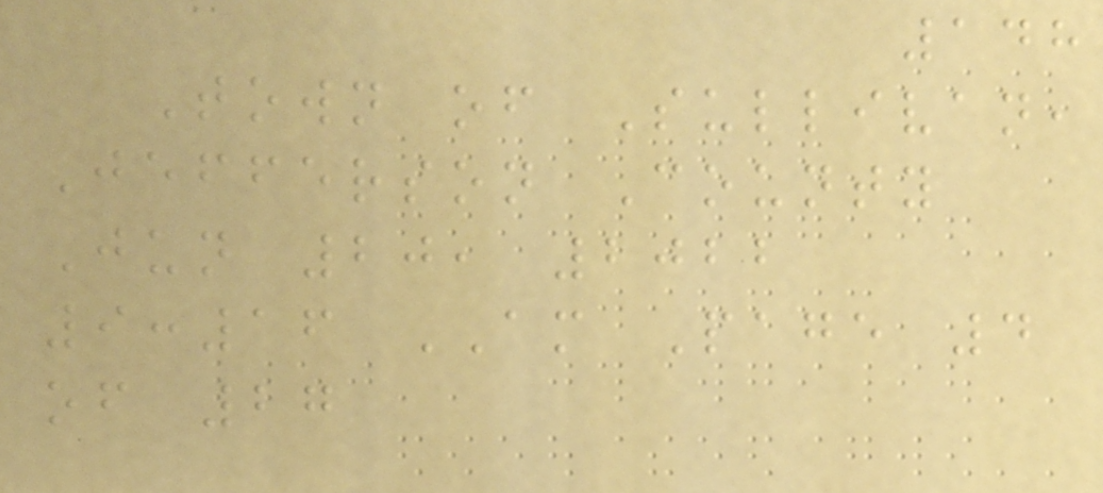148
Town of Sullivan,
Jefferson County
Jun 20, 2022
9:16 AM Page 4
of 27
